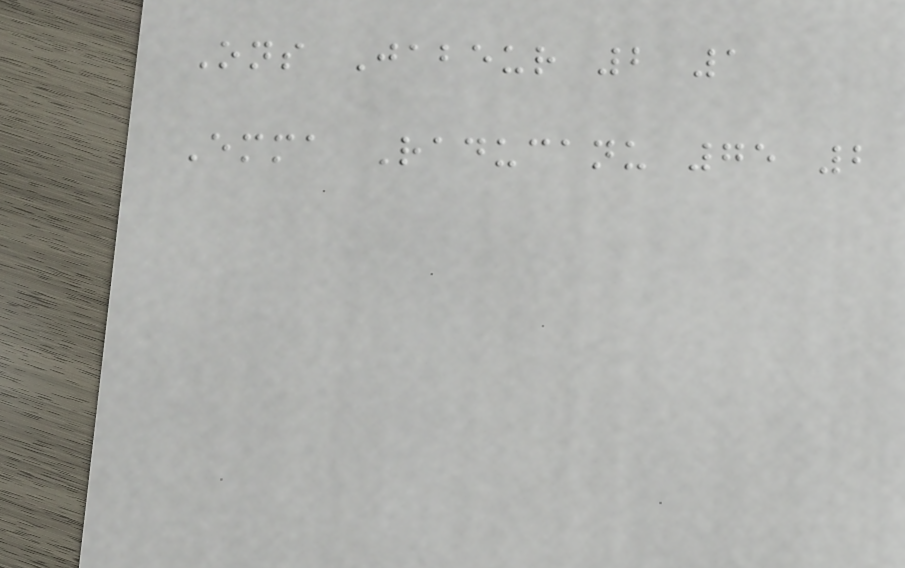Ons Jabeur 2 1
Emma Raducanu 75 2
